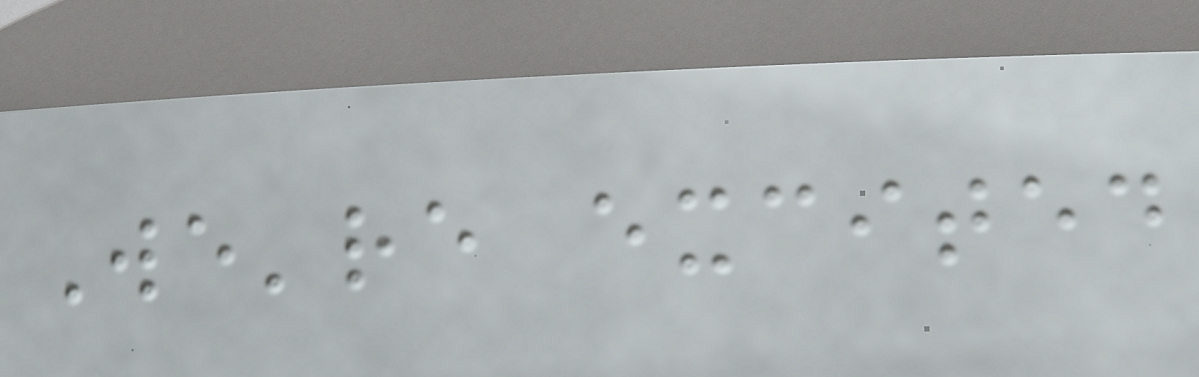We're excited
